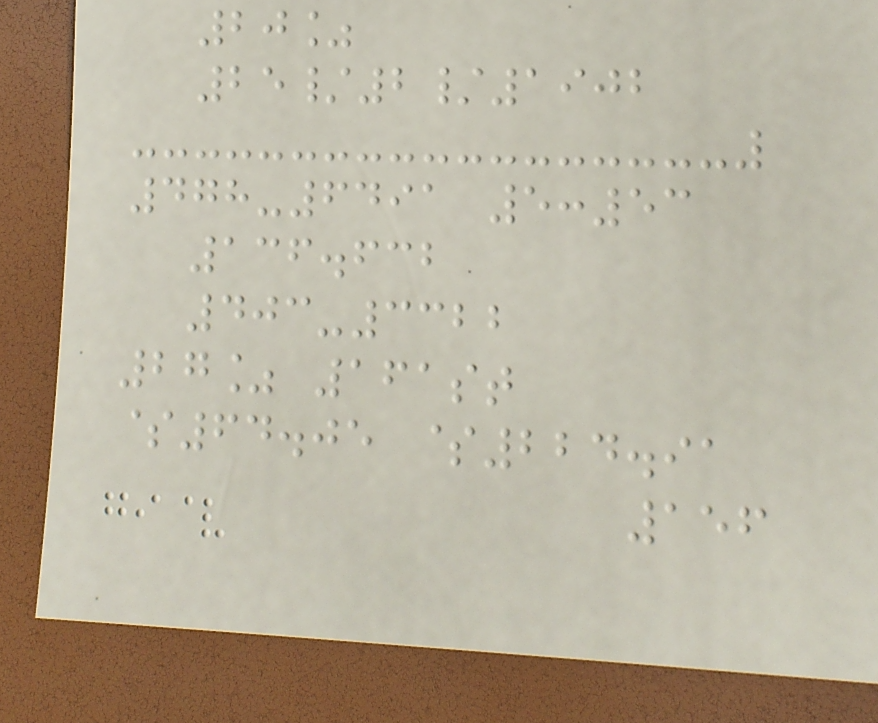20%
25/2/1902
478-6491 5:53
136.632
403-3322
27% 161st
$64.05 $224.91
156
